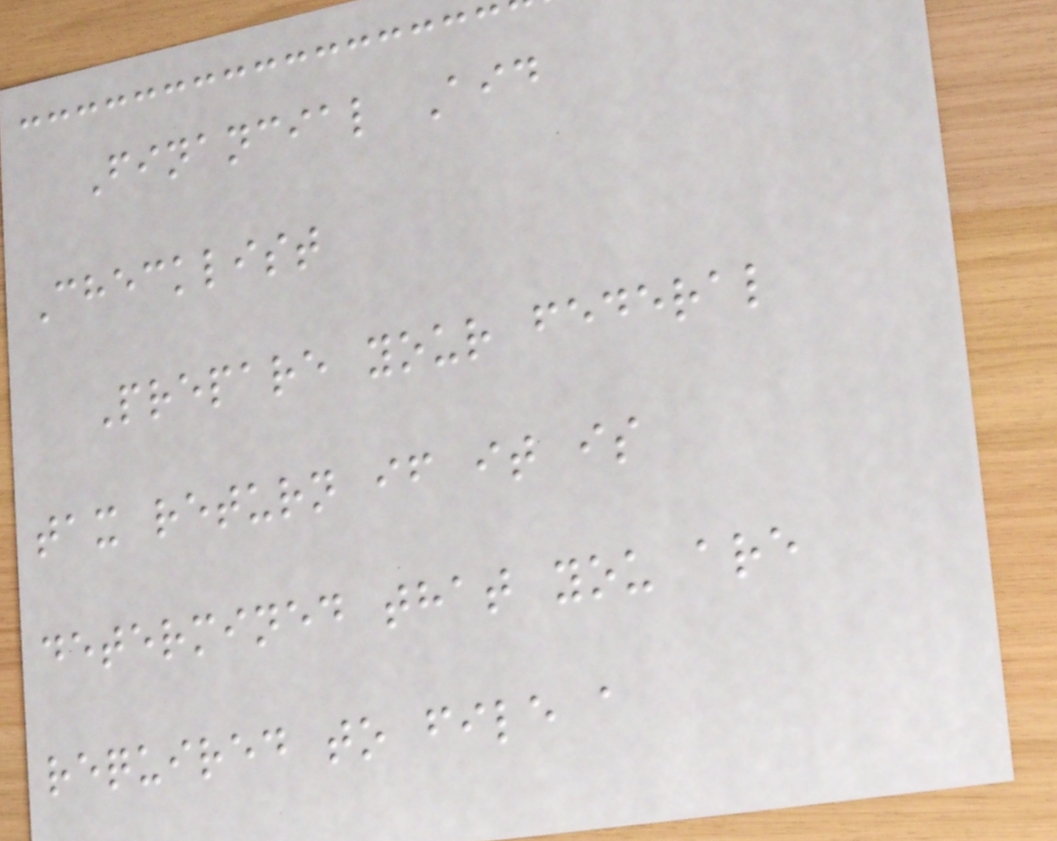Financial Aid
Checklist
Prepare your federal
tax return if it is
determined that you are
required to file a
